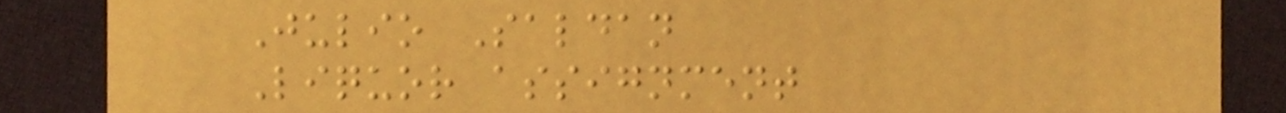Julio Saldan
Liquor assignment
